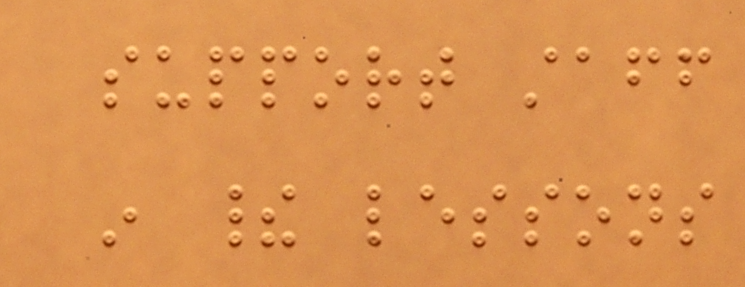support staff
in their lessons
